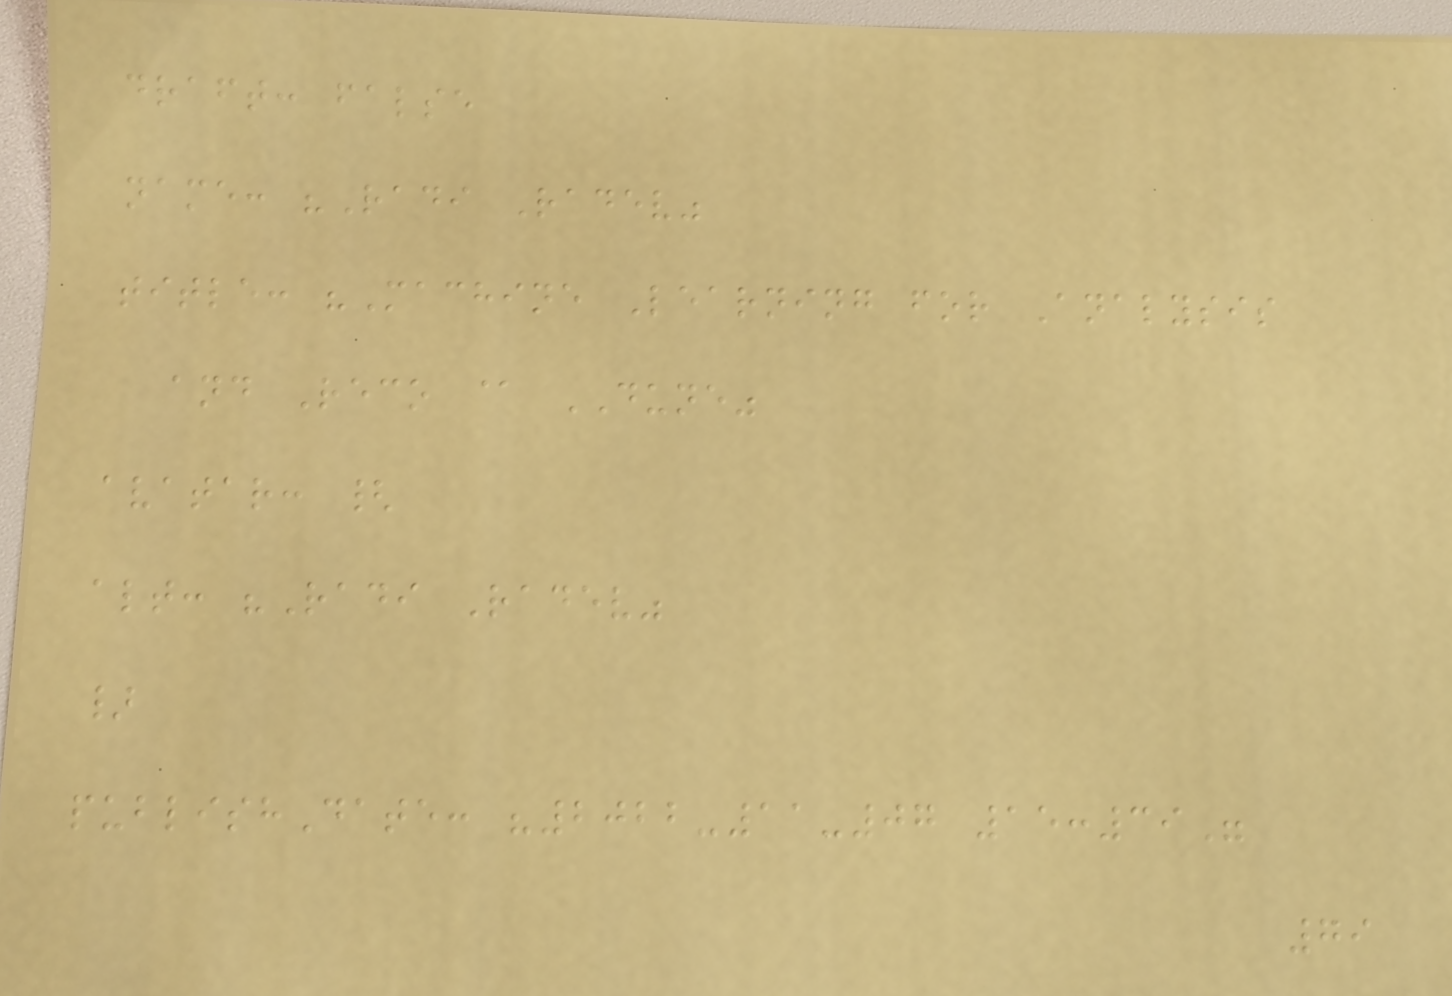draft: false
name: "Radi Radev"
title: "Machine Learning for Analysis
and Reco @ DUNE"
avatar: {
alt: "Radi Radev"
}
publishDate: "2022-11-07 15:39"
79
